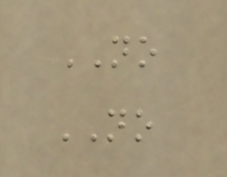NO
NO
